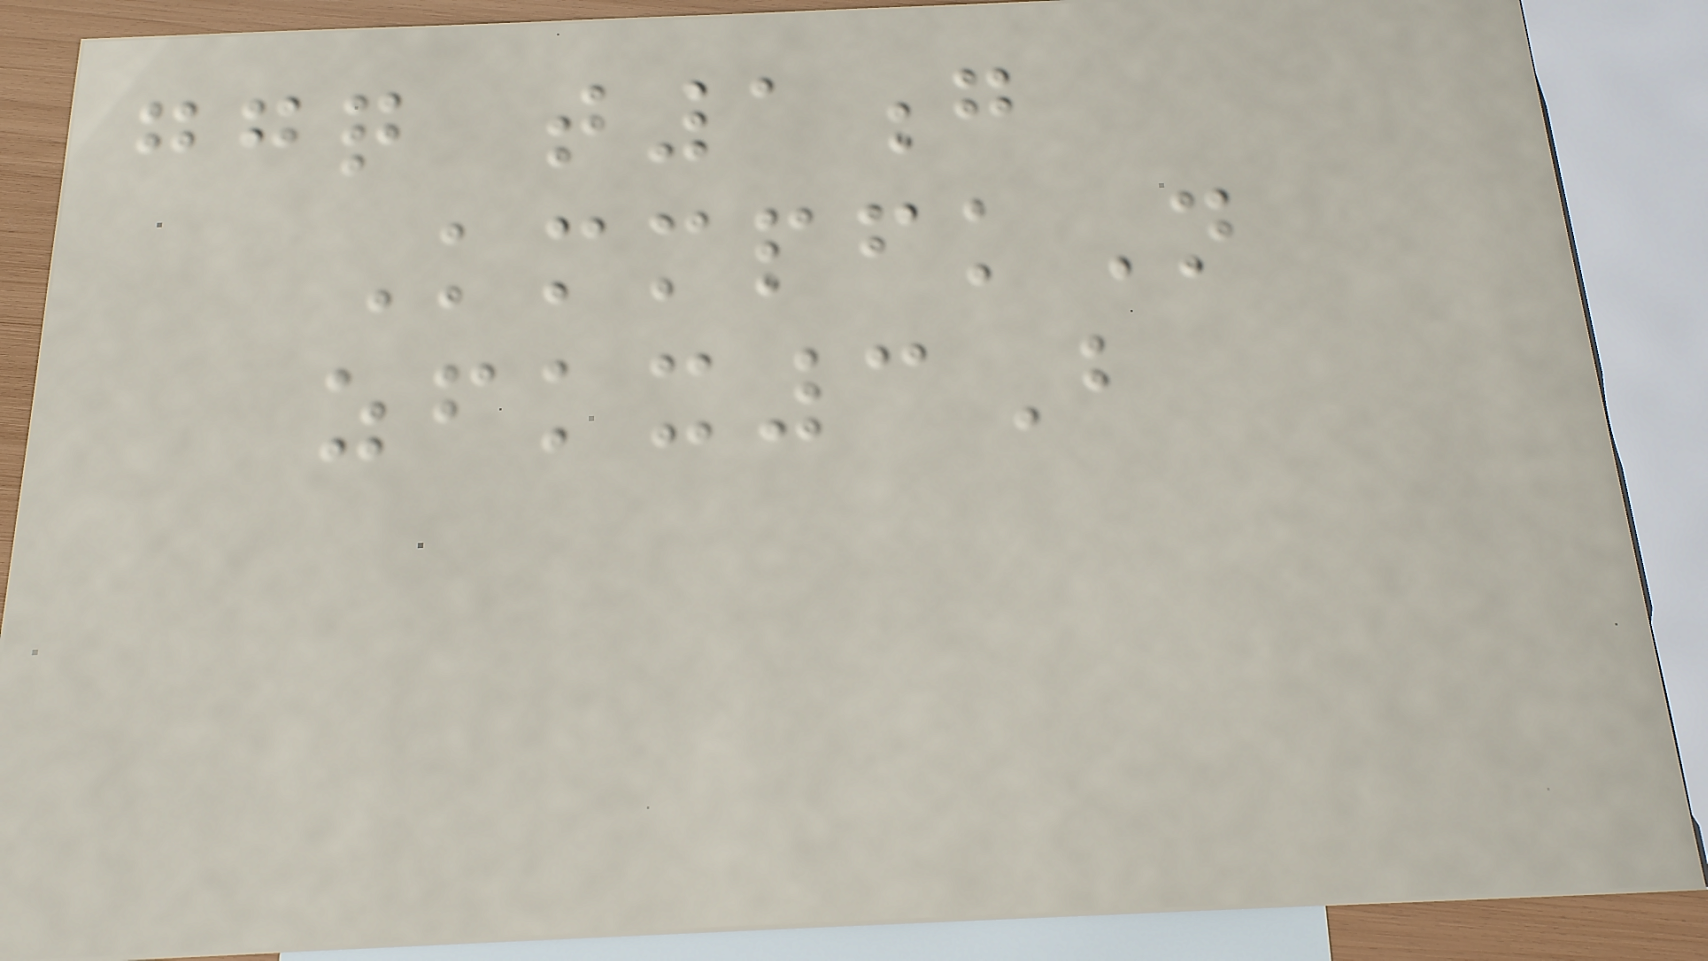ggq t1g
KmmpfkN
zfkx3B
